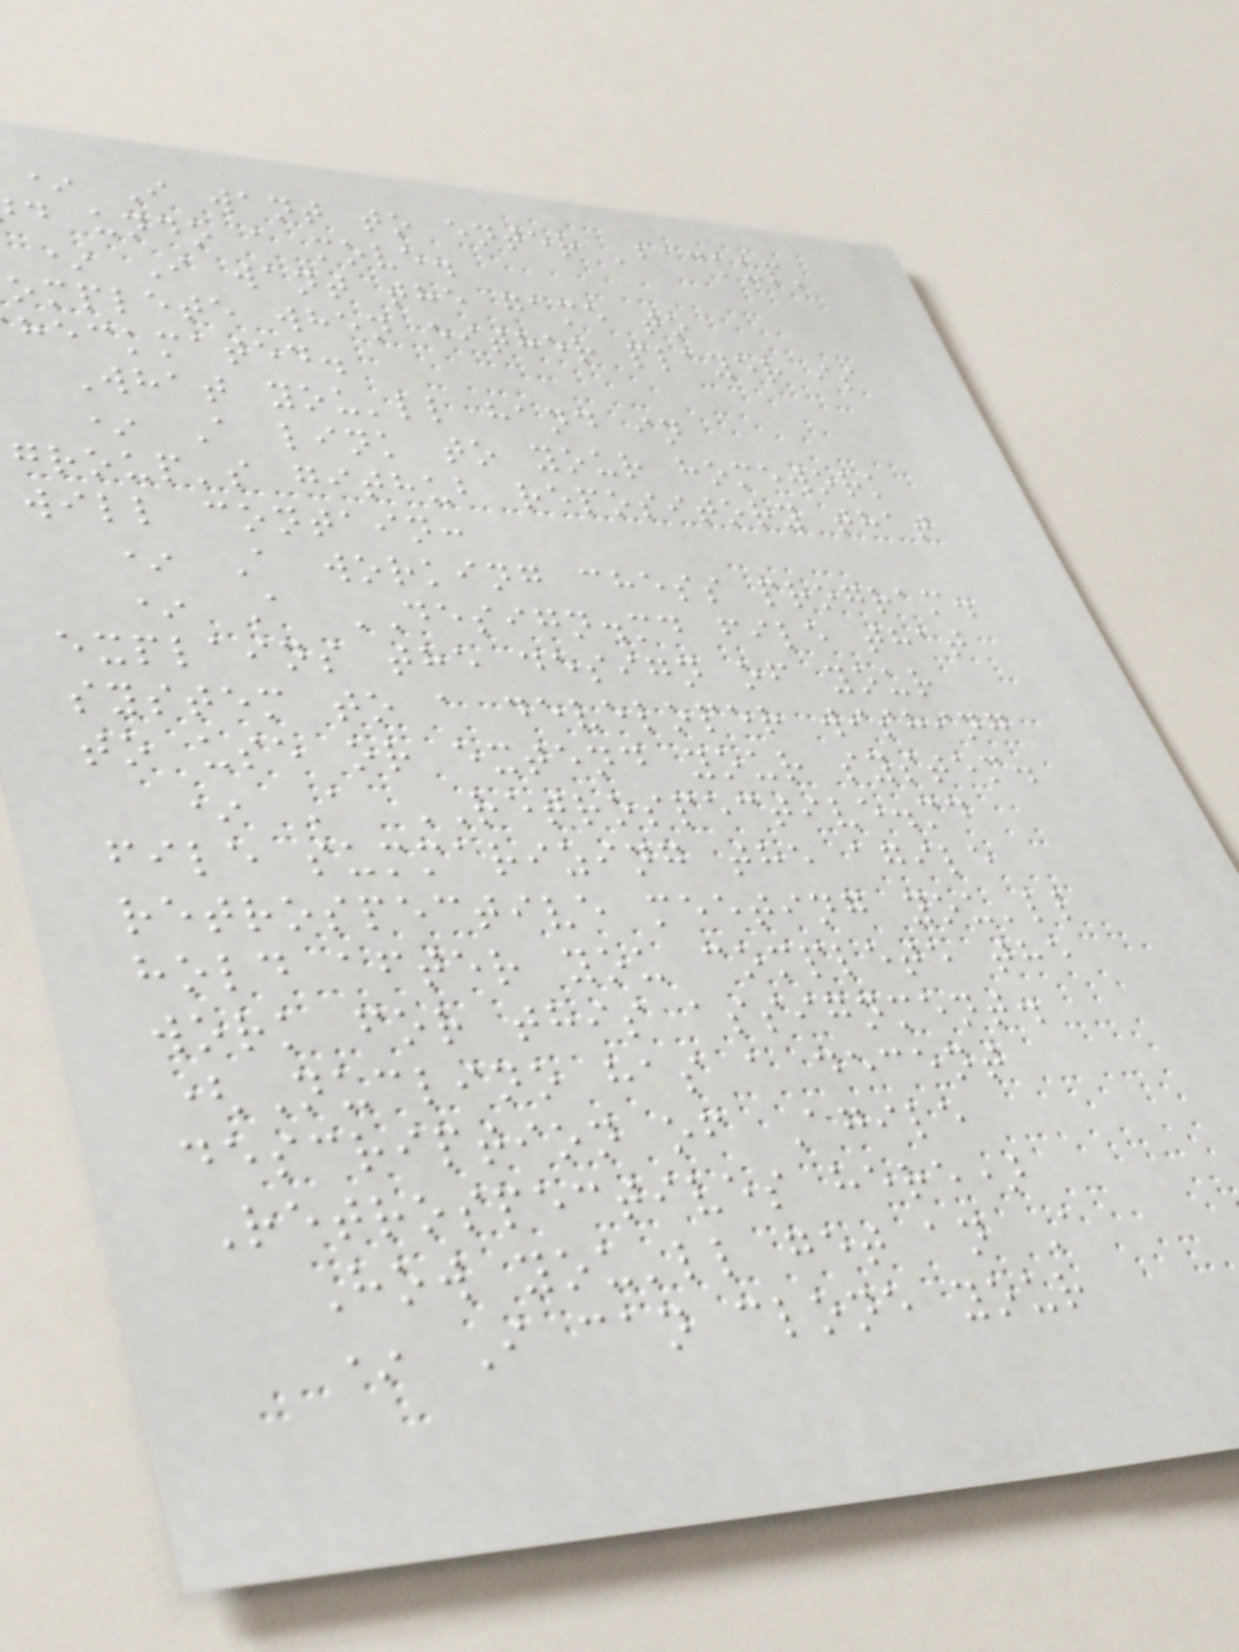* I want to enter 'backup'
d undo a move.
* I want the game to
omplete when either player is
heckmated.
What you'll hand in
* A link to your homework
group's github repository that
will contain:
* A working chess program.
* A DESIGN.md file that
explains the design of your
system to a developer wishing
to use or extend your system.
* A RETROSPECTIVE.md
file summarizing the agile
retrospective meeting you'll
hold after you complete the
work for this assignment.
(Nuclino has a decent
description of Agile
Retrospectives here)
How you'll get an A
* I can clone your
